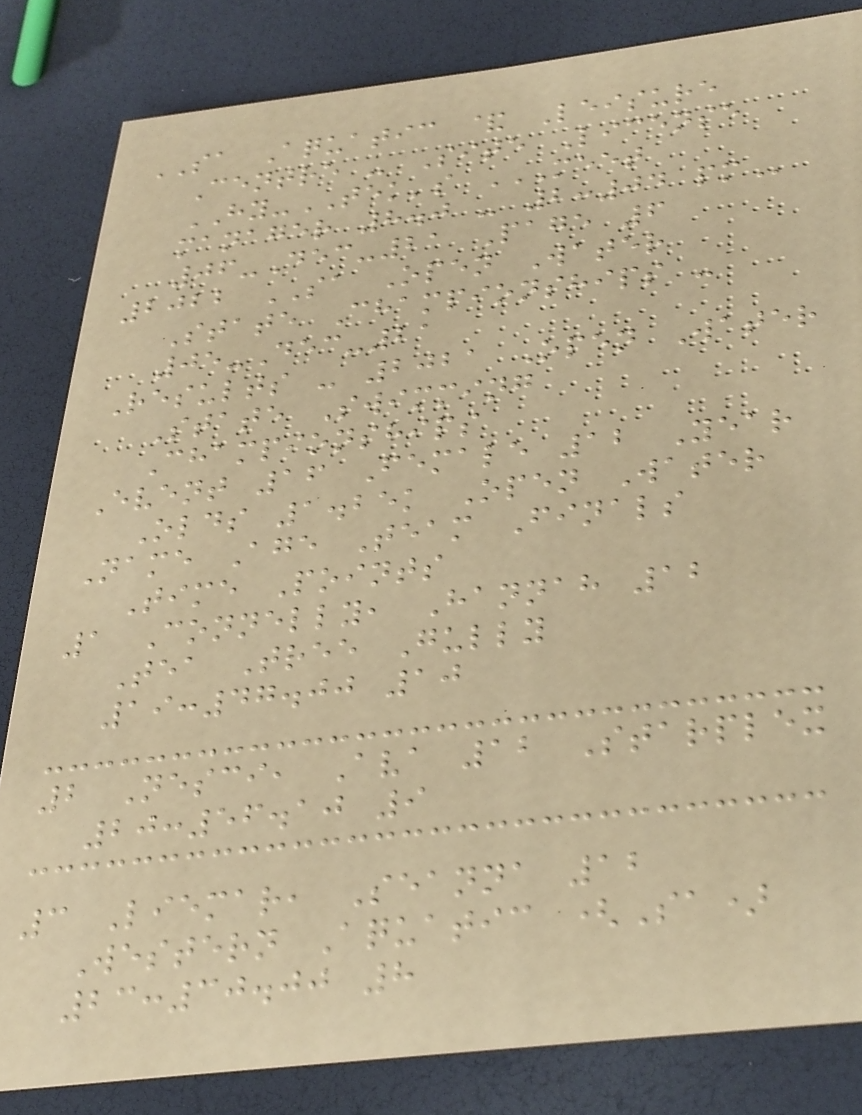SA Aquatic & Leisure
Centre - Site License
HY-TEK's MEET
MANAGER 8.0 - 2:04 PM
06-Dec-21 Page 6
2022 SA Open Water
State Championships -
05-Dec-21
Results - 2021 Open Water
State Swimming
Championships
Event 16 Female 12 Year
Olds 1.25k Open Water
Name Age Team Finals
Time Points
1 Connelly, Hannah 12
Tea Tree Gully
19:47.00 10
2 Nesci, Ava 12 Starplex
20:56.10 9
3 Liemar, Seanna 12
Western Aquatic (Sa)
23:30.00 8
